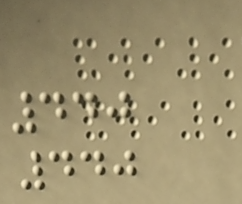440
440
